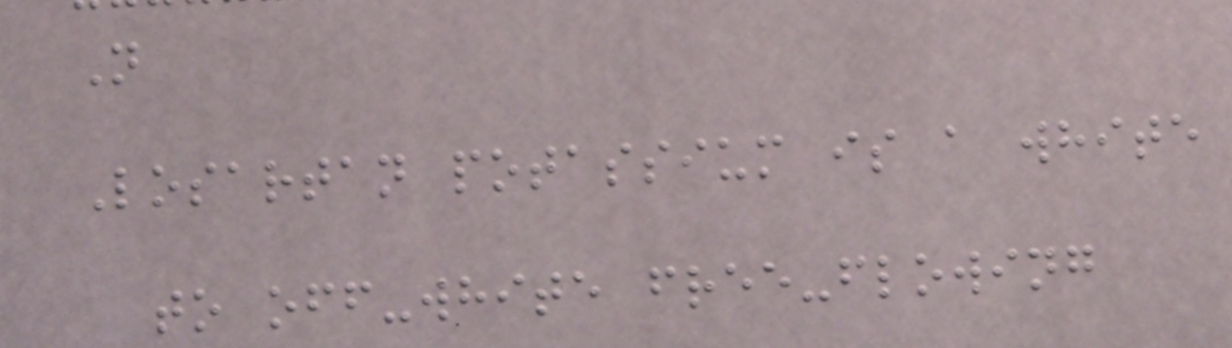N
Losartan potassium is a white
to off-white free-flowing
